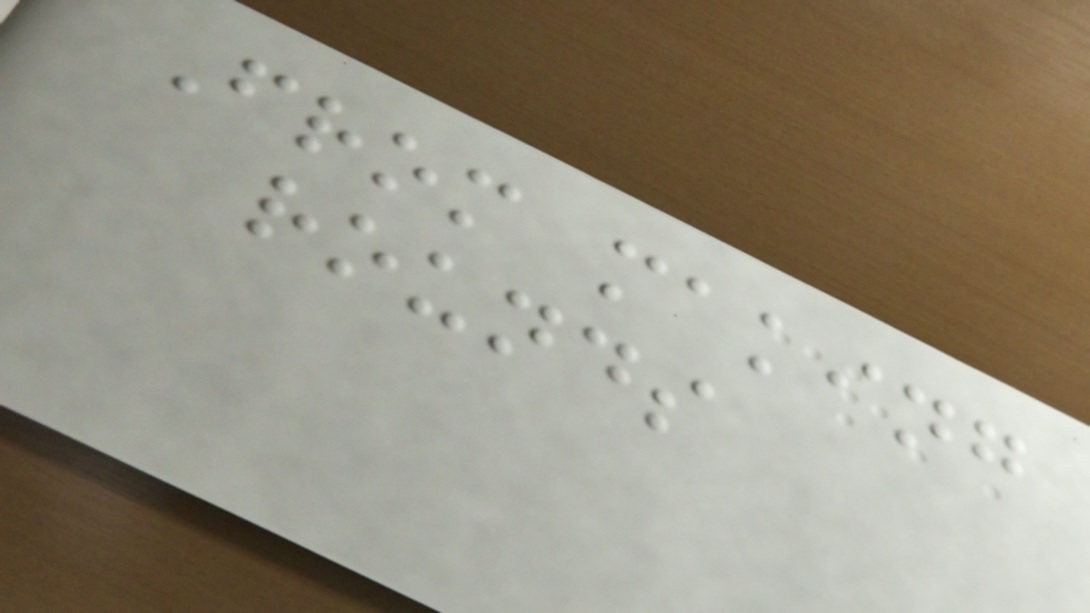From making
rounds
